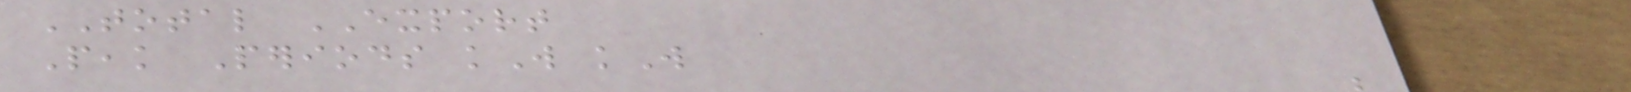TOTAL EXPORT
Peak Periods kW kW
